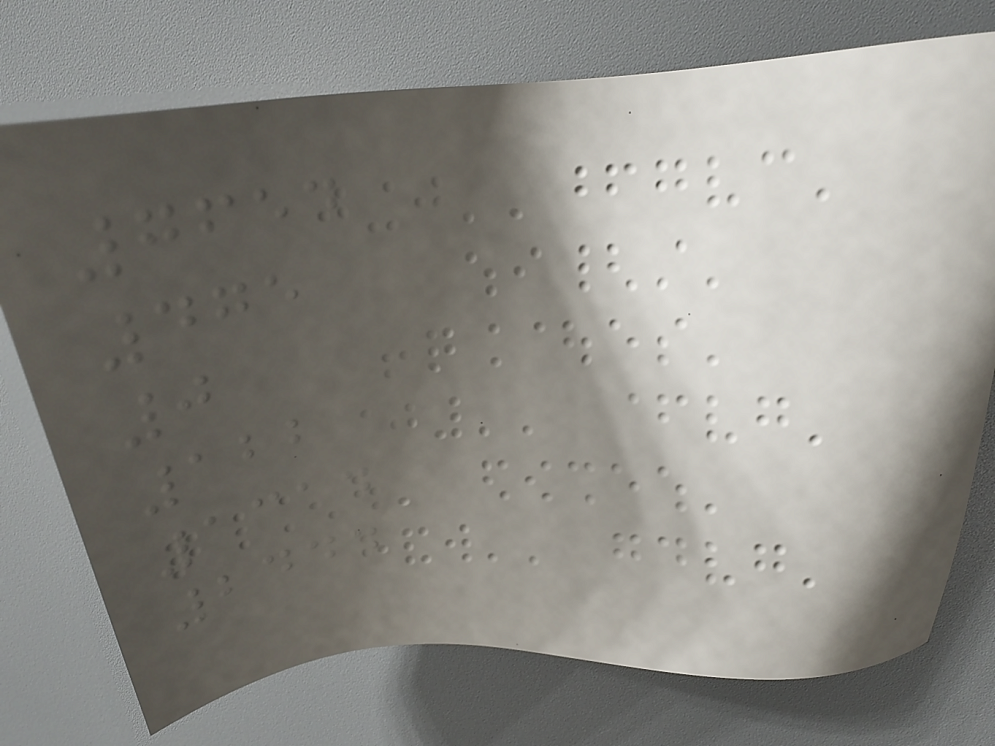7654
475
0
122
1314
2444
